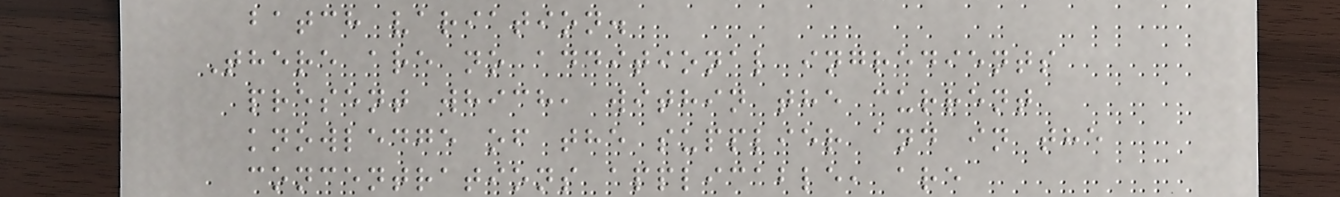batch variation.
There are no additional ingredients
present which, within the current
knowledge of the supplier and in the
concentrations applicable, are
